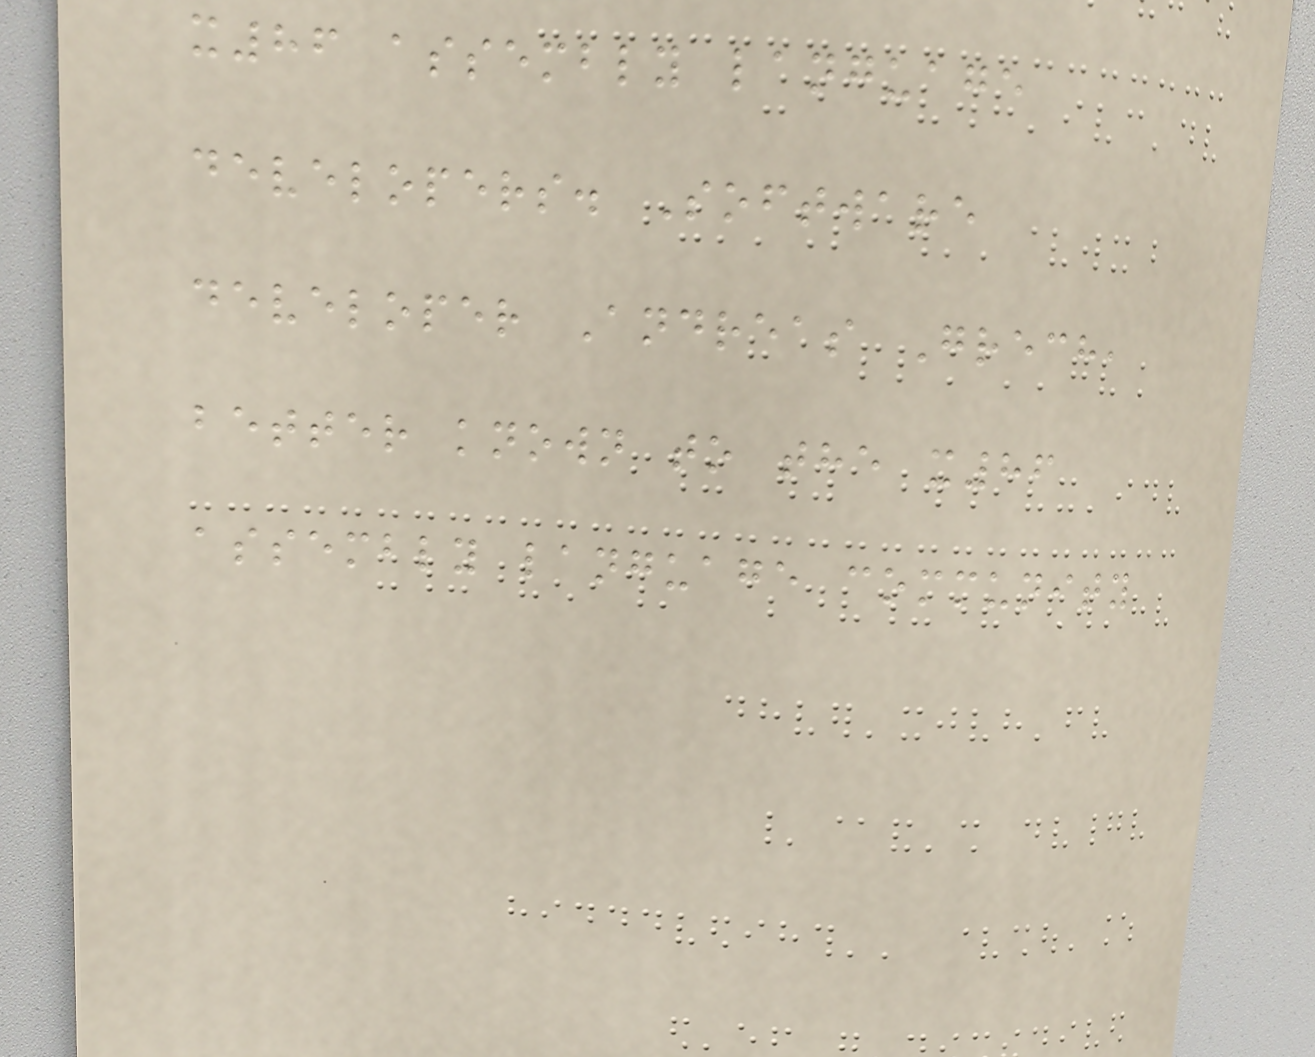x86 assembly language
developers. Software
developer Andreas Grech,
better known to the x86
assembly language community
